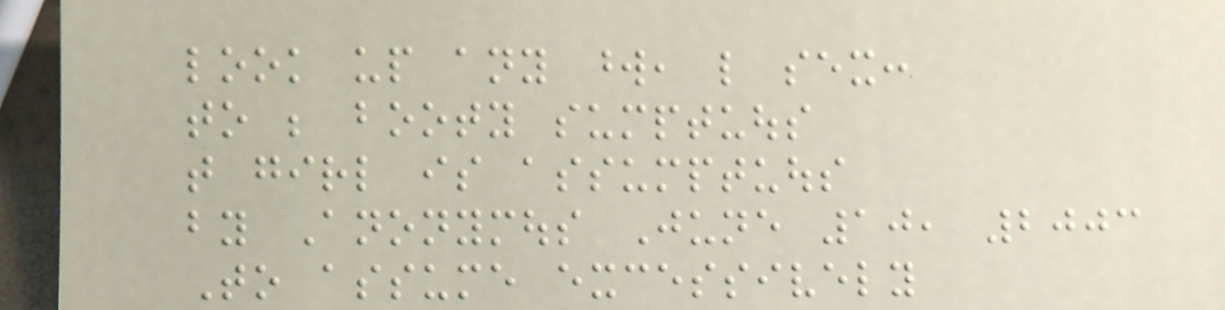look up any word, like sex:
to be booty sumptuous
that girl is assumptuous
by Anonymous June 10, 2003
To assume excessively
